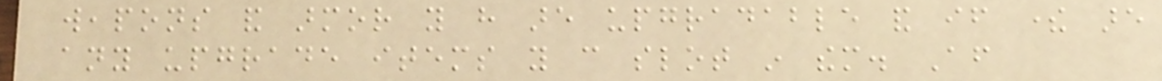weapons and armor you have are upgradable and if there are
any upgrade items you can slot in them. After
